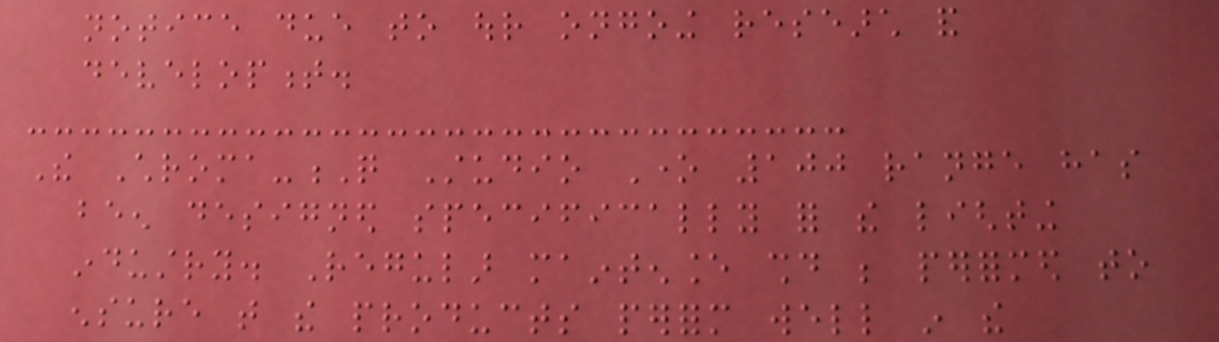notice due to our ongoing research and
development.
The Chroma-Q Studio One 100 range has
been designed specifically for the lighting
industry. Regular maintenance should be performed to
ensure that the products perform well in the
